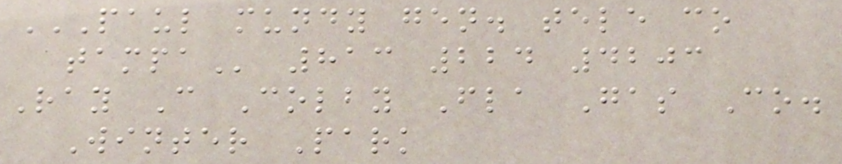PAUL MUNDY GEN. TELE CO
TAMPA 813 224 4203
Ray C Colby Fla Gas Co.
Winter Park
